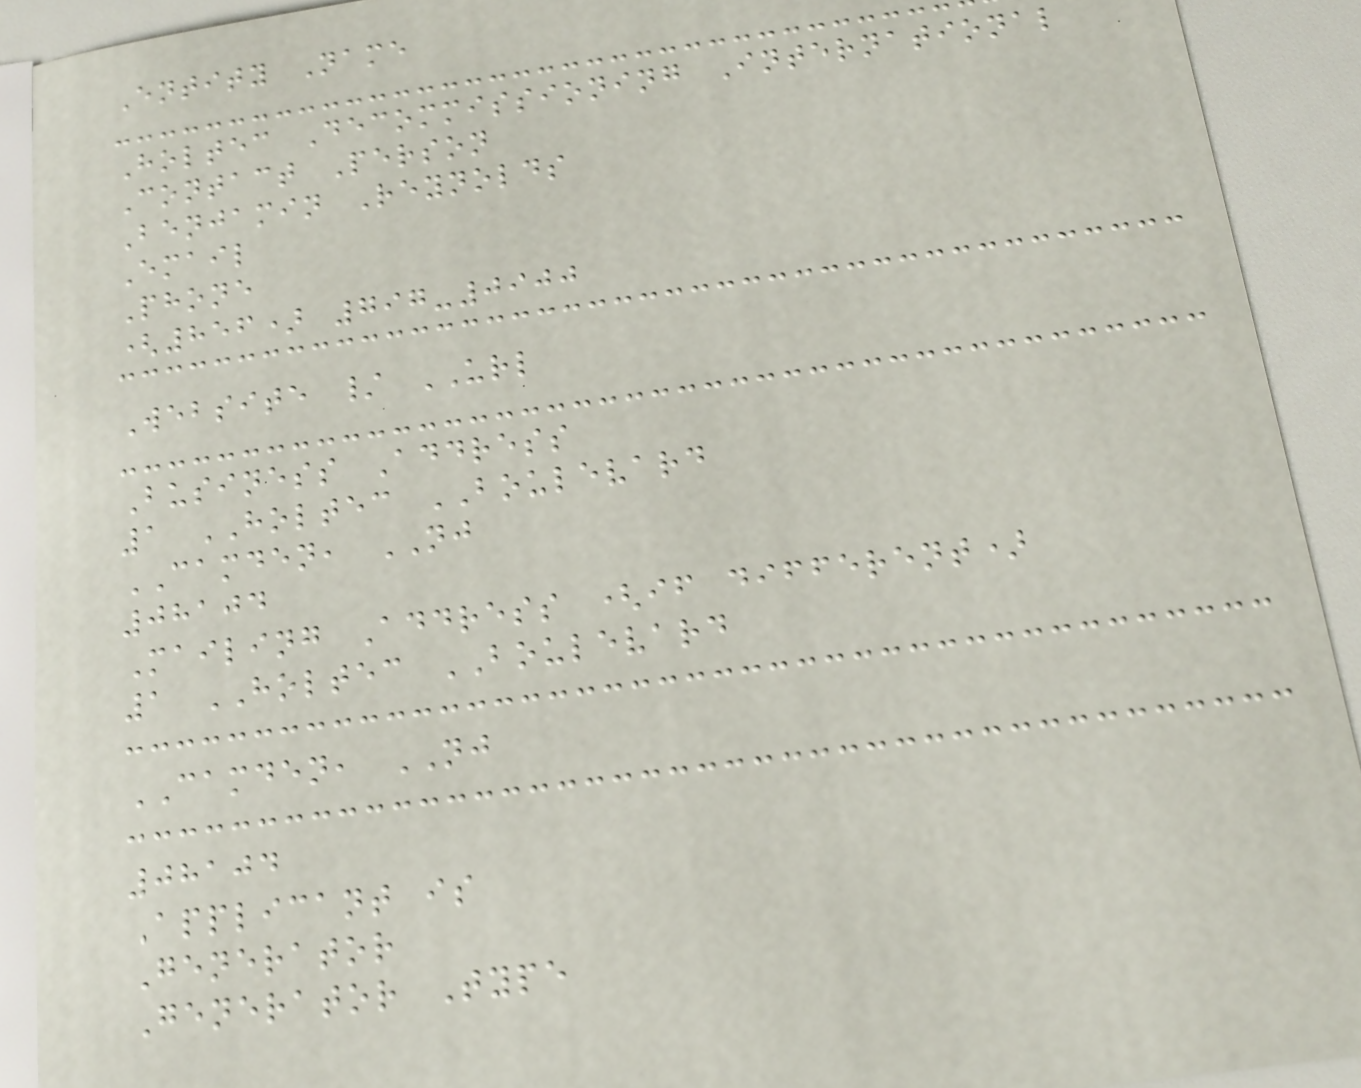Entity Name
Holtec Decommissioning International
Contact Person
Benjamin Reynolds
Email
Phone
(856) 797-0900
Website / URL
Business Address
1 HOLTEC BOULEVARD
CAMDEN, NJ
08104
Mailing Address (if different)
1 HOLTEC BOULEVARD
CAMDEN, NJ
08104
Applicant is
Generator
Generator Type
